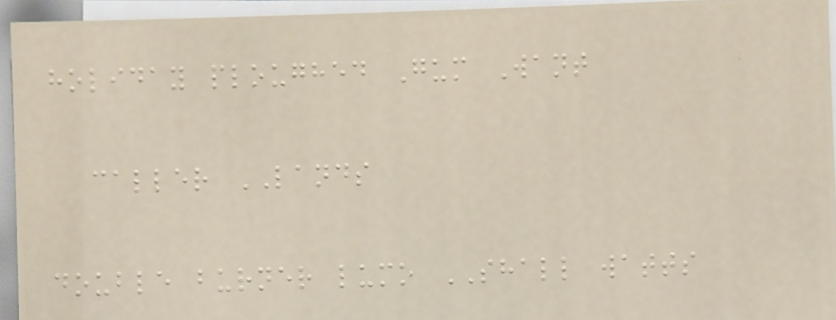holiday ploughed Gum Want
caller LANDS
double burner lumo SHALL watts
